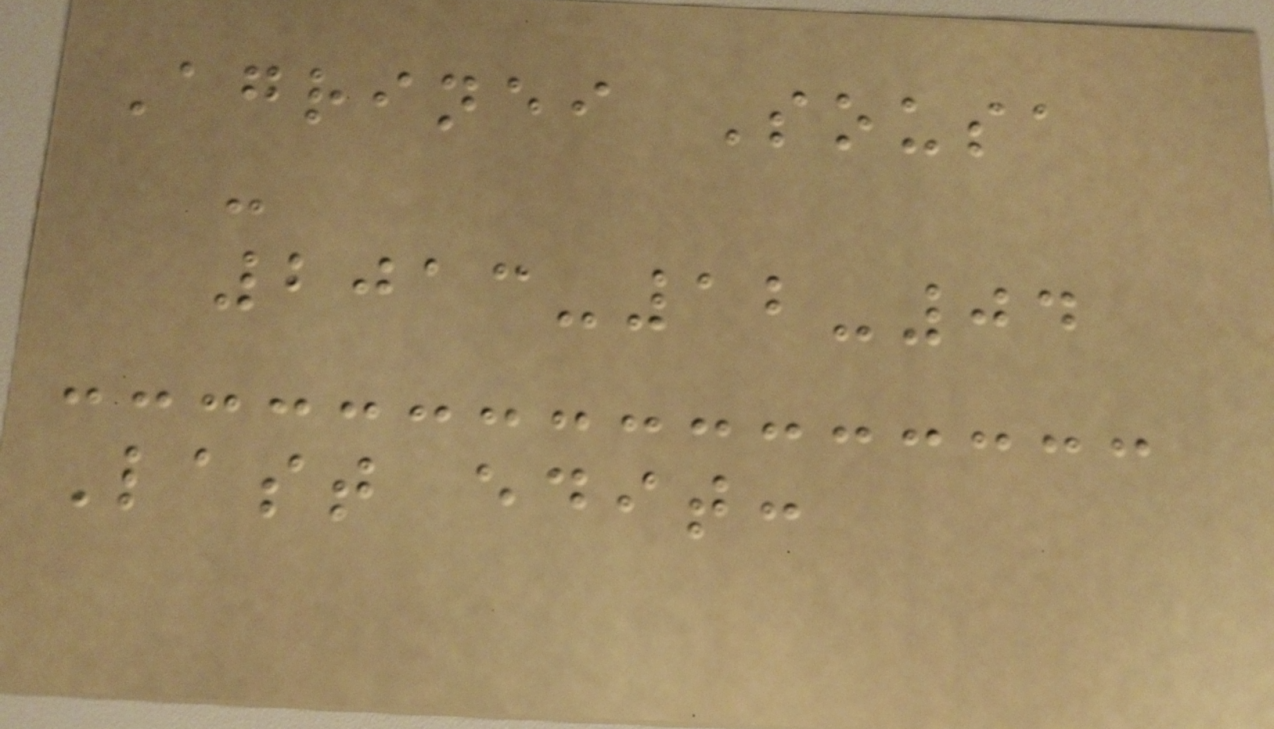Agrinei Sousa
-
2013-12-04
Last edit:
